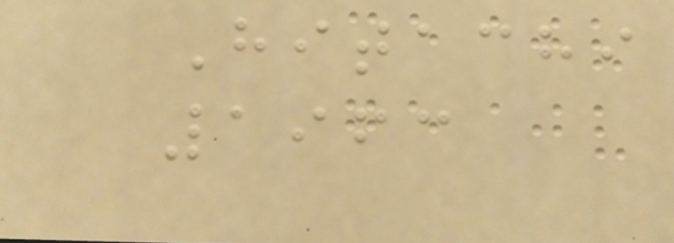Hitachi
1963
